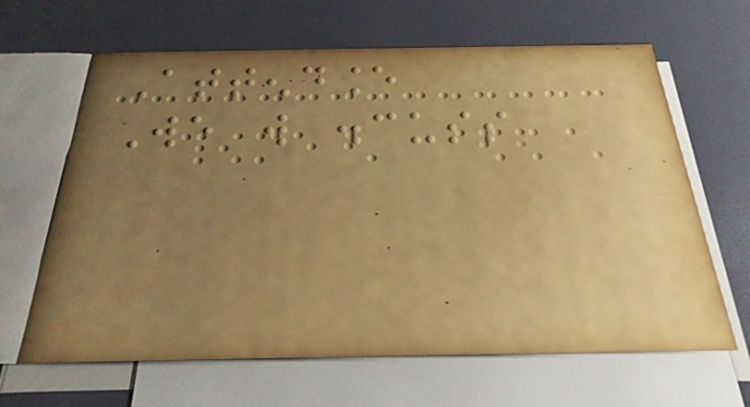Attendance
We will discuss
